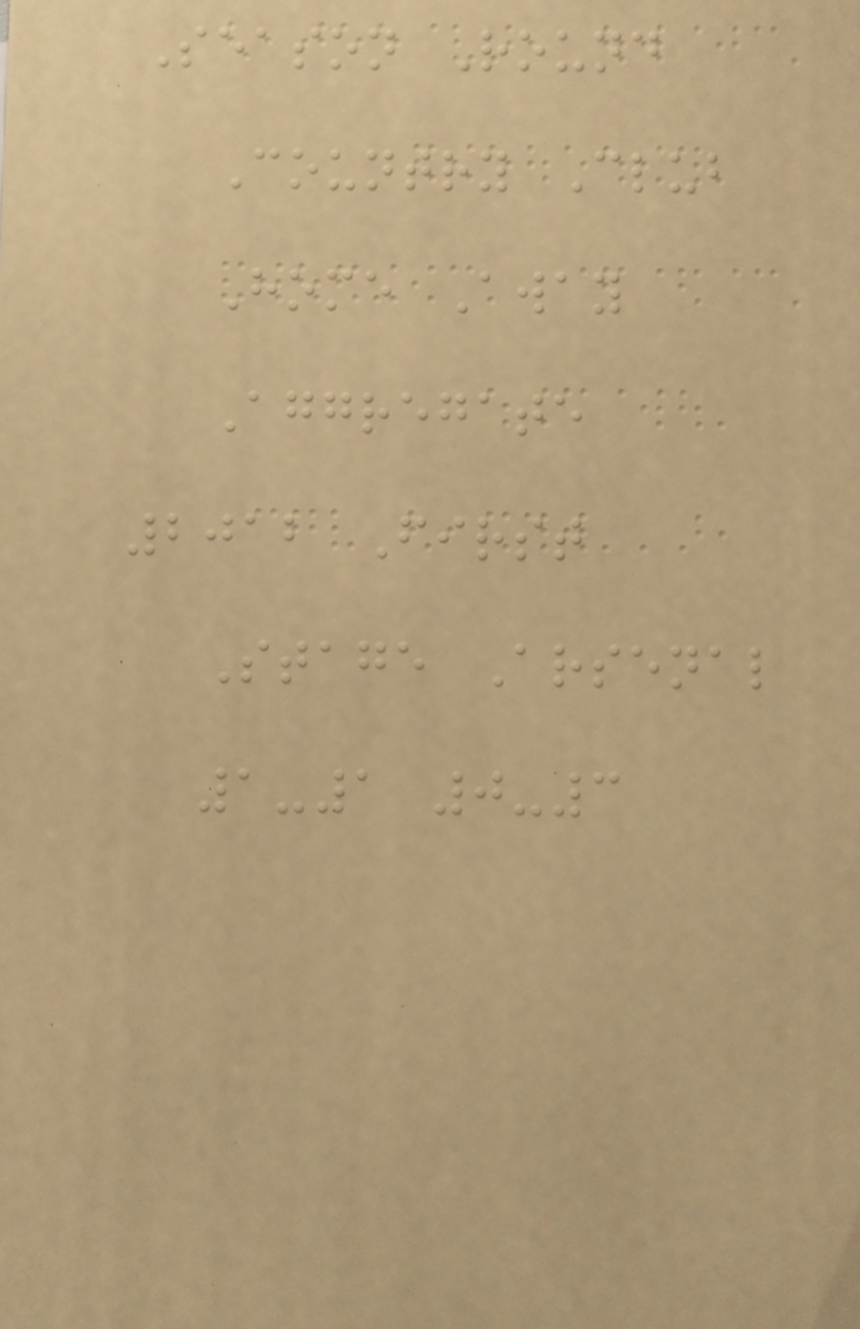Season Round
Country Club
Home Away
Aggregate
2012 First
Stage Arsenal
1-1 0-3
